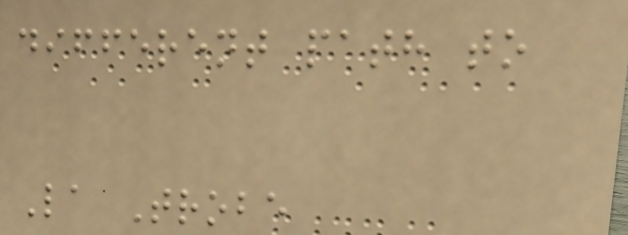different path to
La Trobe
